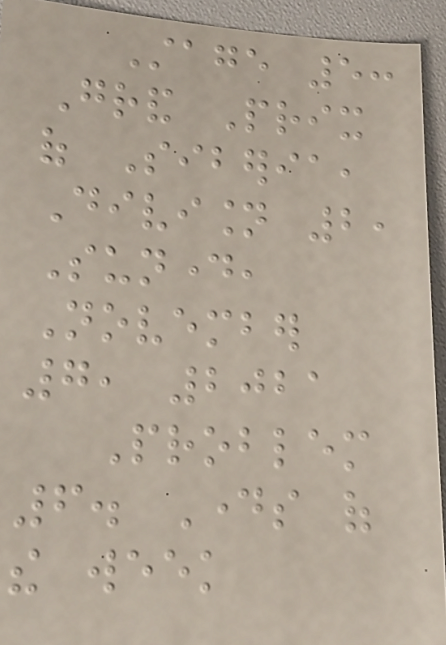Stage 5:
Grand Prix
of Siberia,
Division 2,
Sunday,
November
7, 2021
Problem
6. Days of
the week
